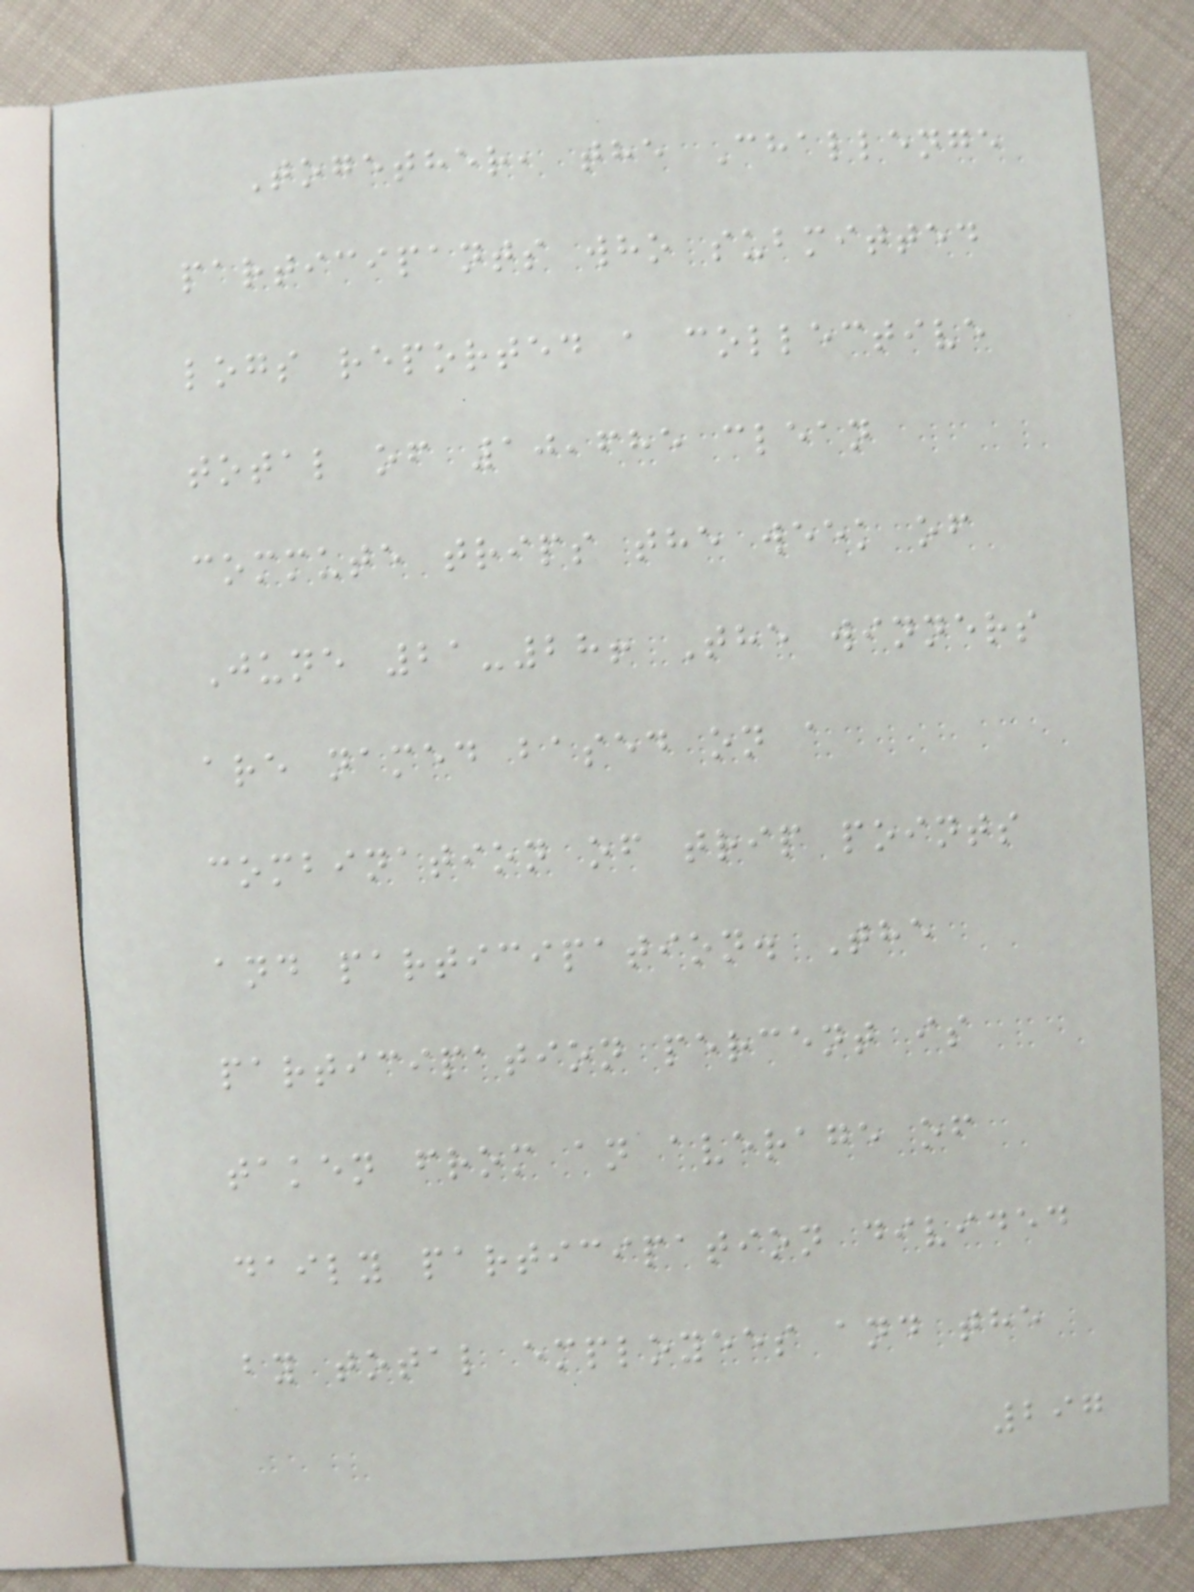Together, the Challenge
participants who submitted
logs reported a collective
total of 10,685 clean
commute trips the week of
June 21-28! The winners
are named based on a
combination of trip points
and participation. The
participation percent is
taken from an average of
daily participation divided
by total employees and the
297
